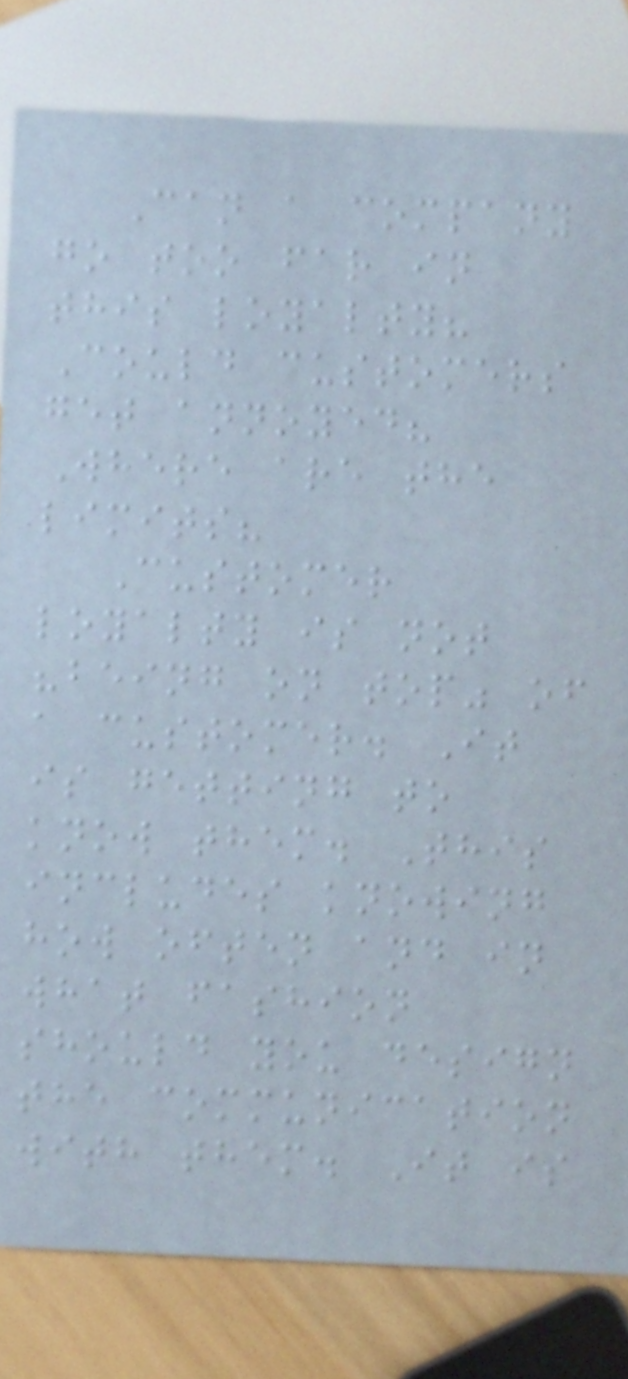Can a company
go too far in
this loyalty?
Could customers
get annoyed?
Where are the
limits?
Customer
loyalty is not
"being on top" of
a customer. It
is getting to
know them. This
includes knowing
how often and in
what fashion
should you design
the communication
with them. It is
